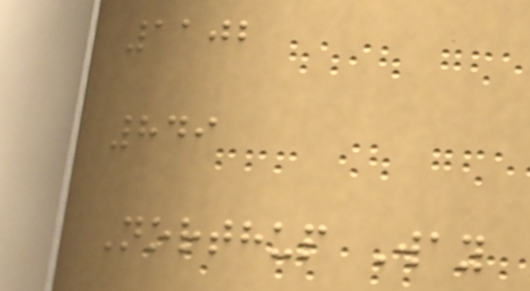1102
849
Northup Way
